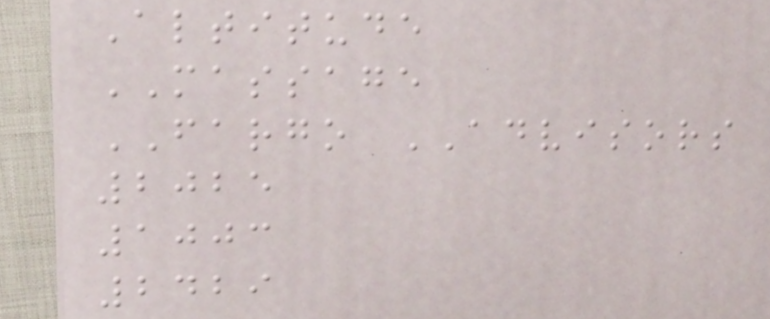Altitude
MASSAGE
FARGO ADVISORS
2025
1003
2429
